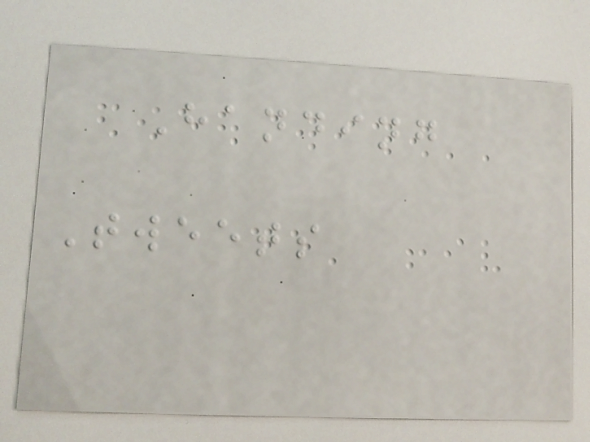Handing
Tweets
